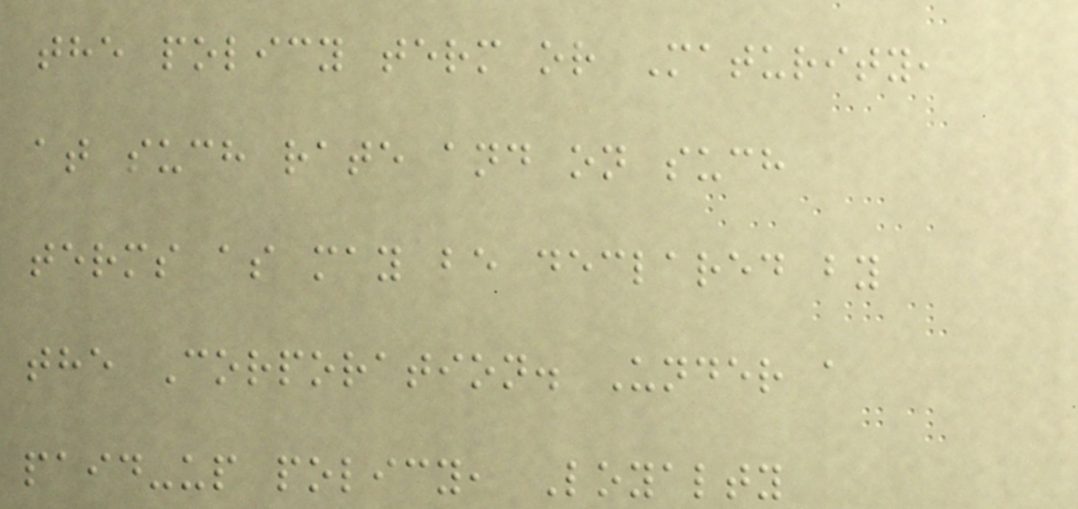the policy term or Maturity,
at such rate and on such
terms as may be declared by
the Corporation. Under a
paid-up policy, Loyalty
